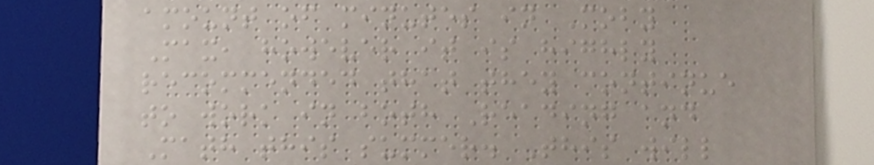amount of minutes in Moby
Max, however it is highly
recommended that they continue
to work in both Reading and
Math this summer. This will
